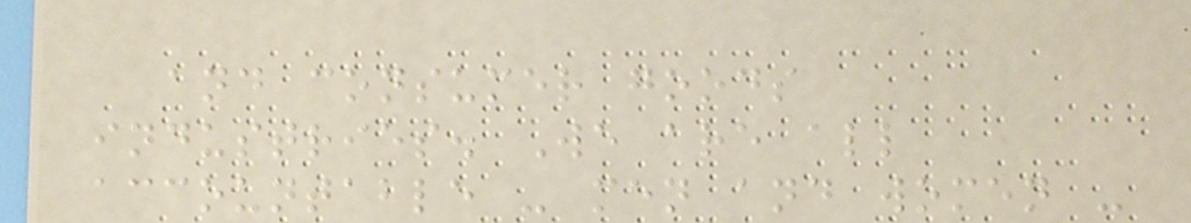and consumer goods
industries. We are all
accountable - men and women -
